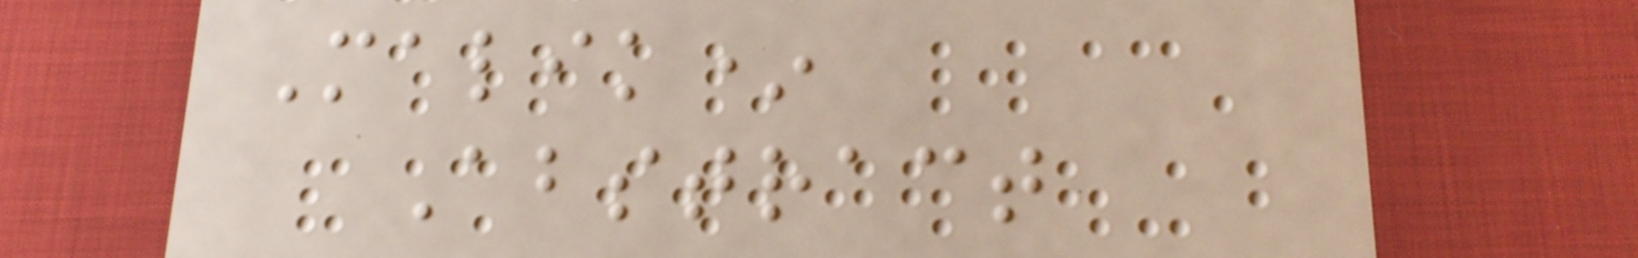Malik*
Abstract
